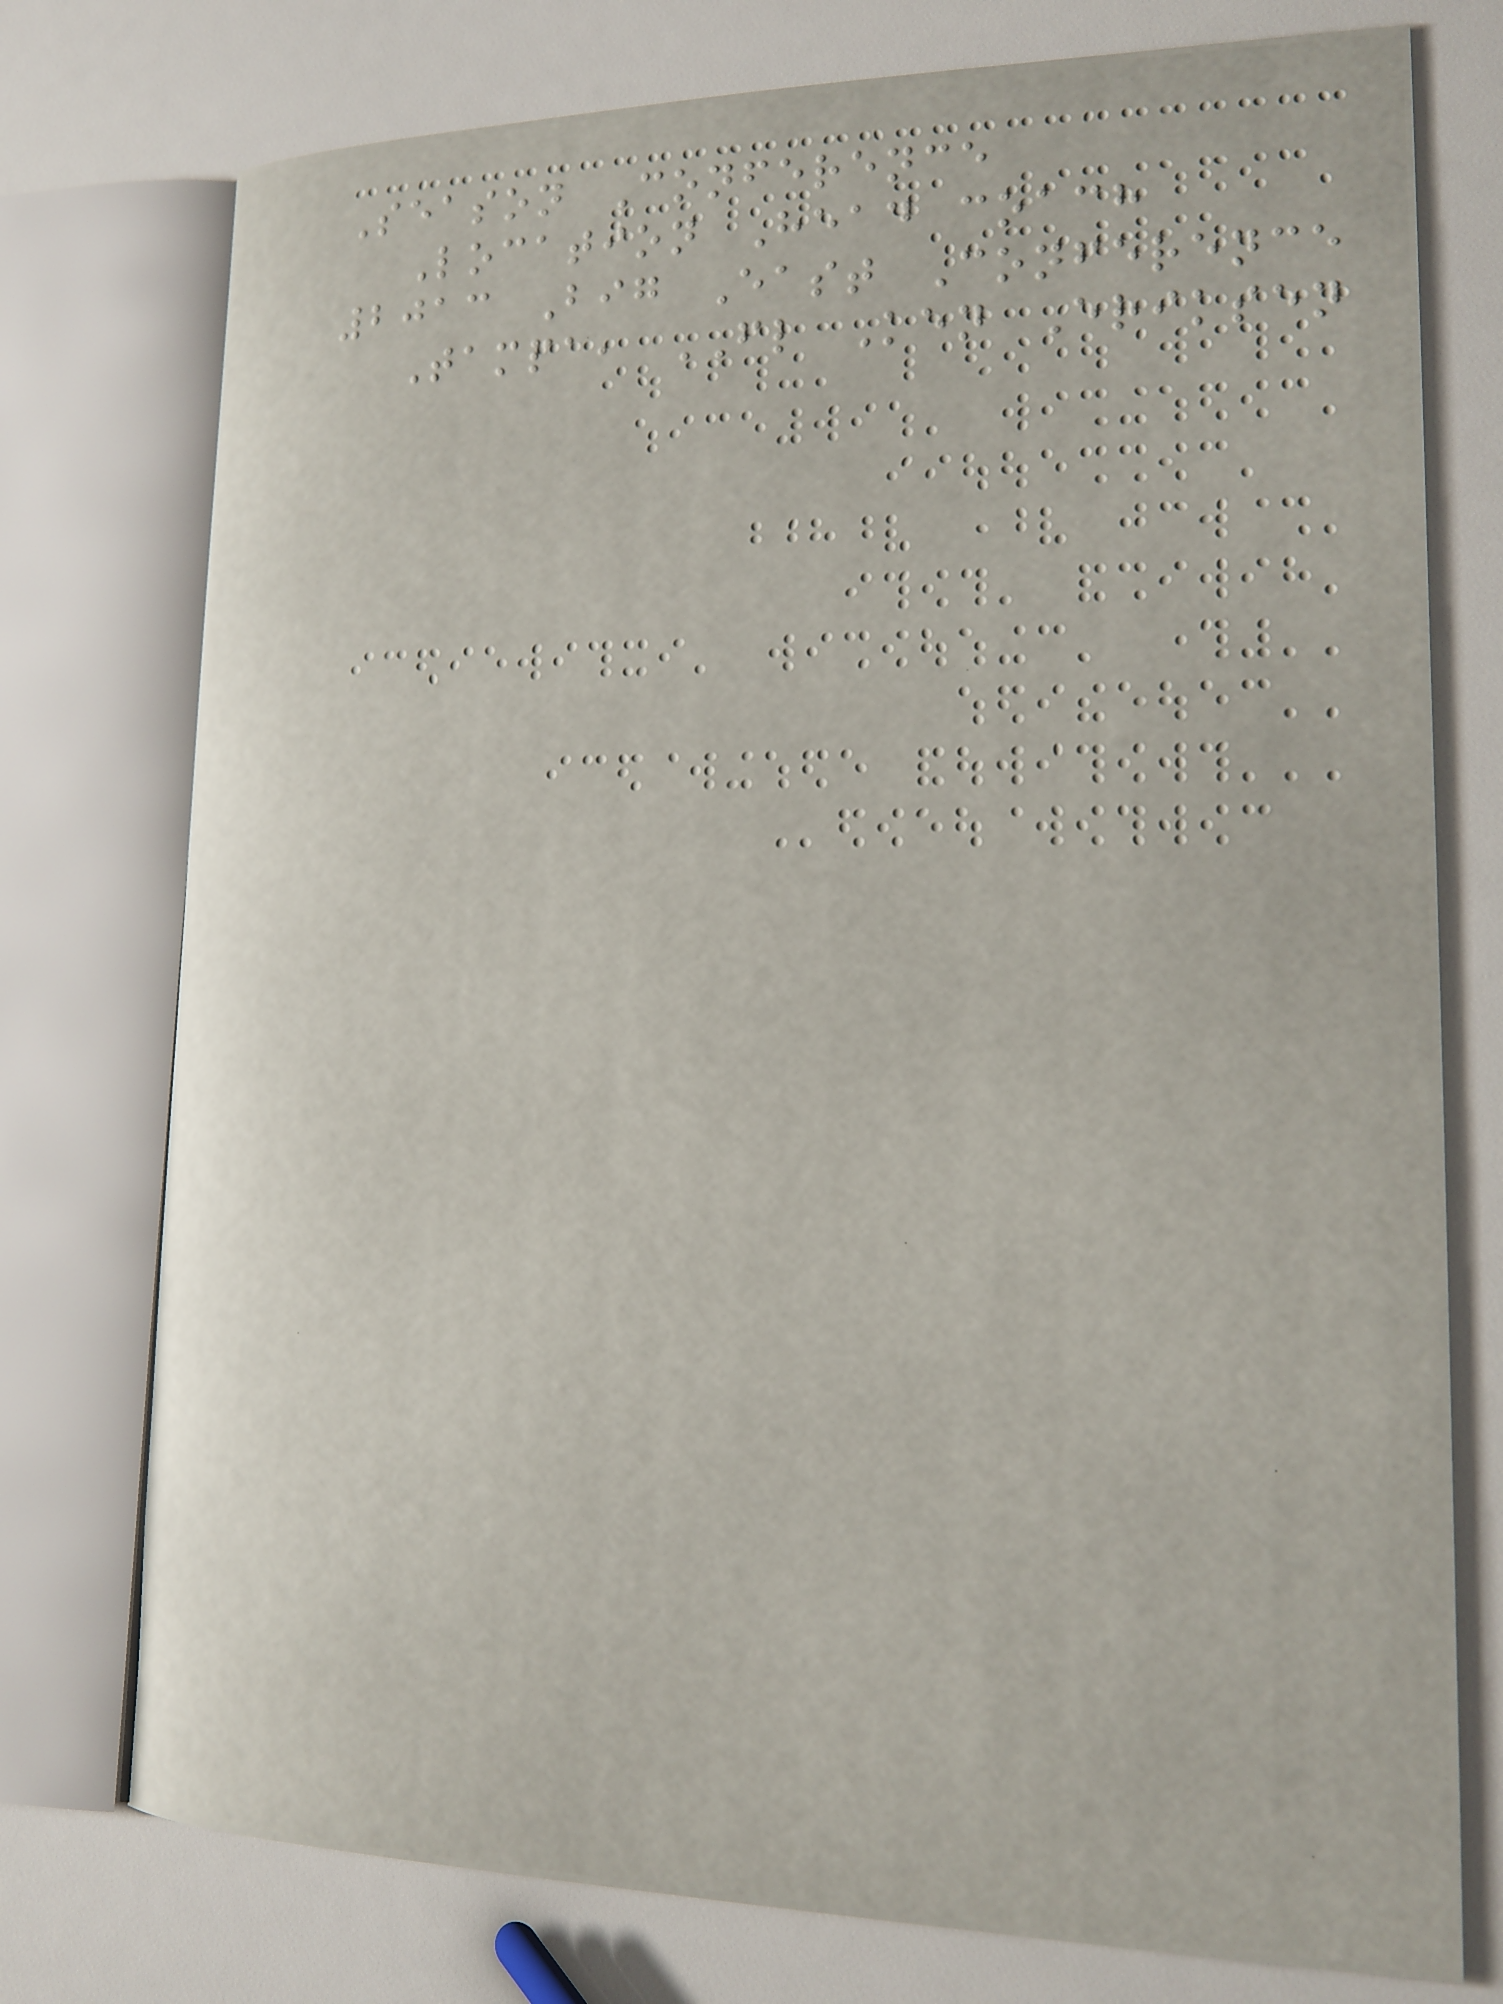Season Conference
Location Head coach
2013 Big East Conference
Tampa, FL Ken Eriksen
